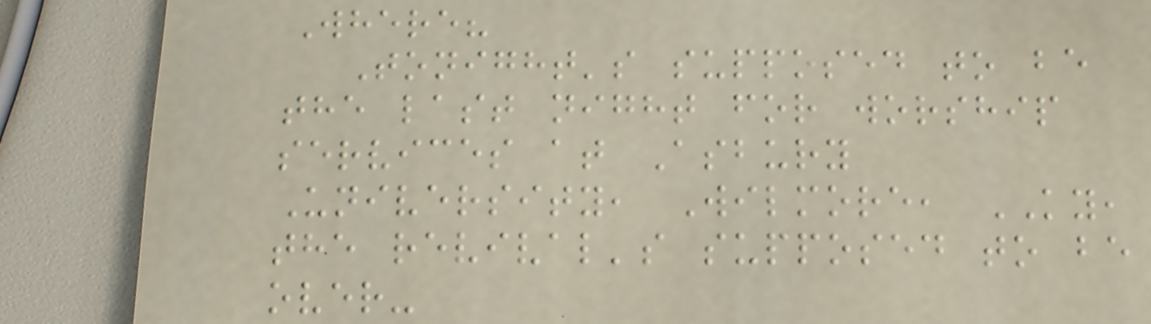Where?
Tonight's supposed to be
the last night for worship
services at Asbury
University, Wilmore, KY,
the revival's supposed to be
over-
